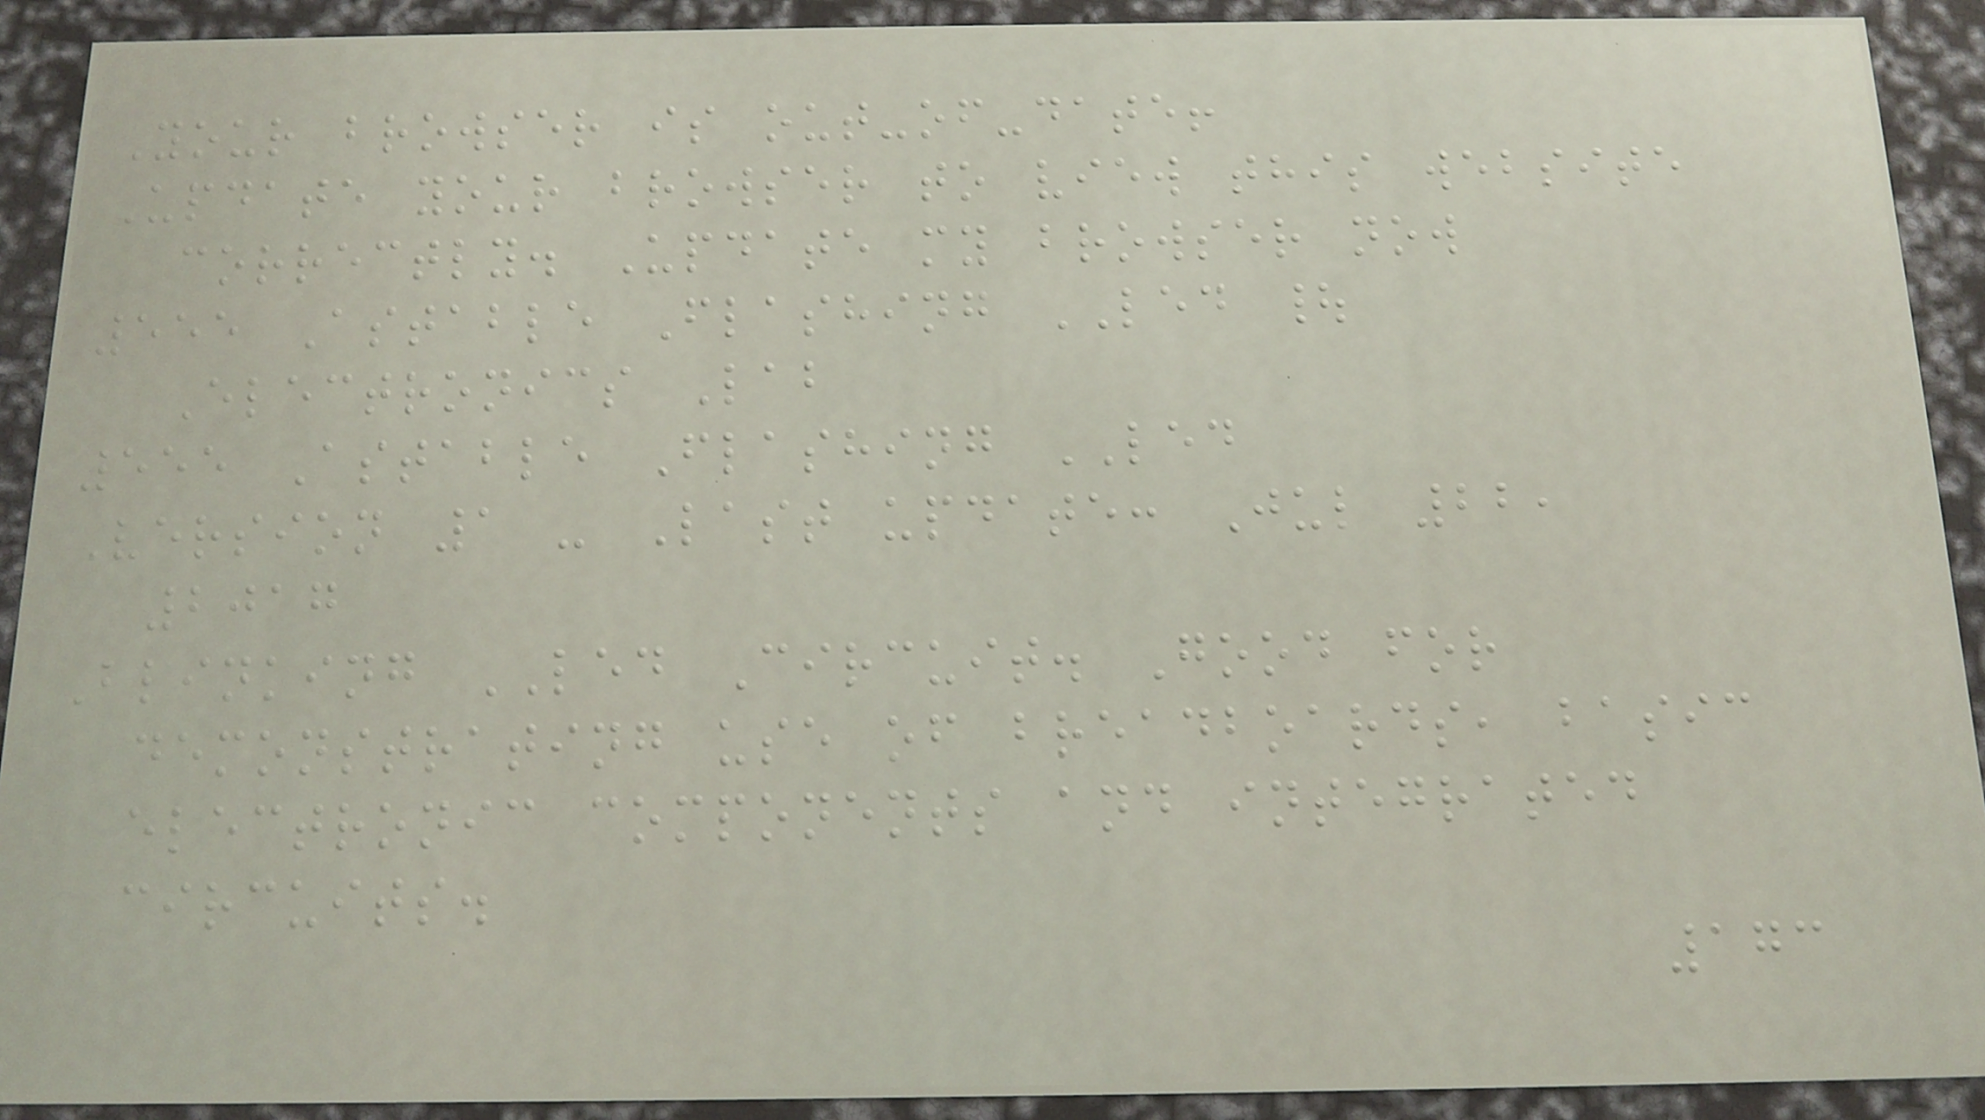Your browser is out-of-date!
Update your browser to view this website
correctly. Update my browser now
555 Astable Flashing LED |
Electronics Lab
555 Astable Flashing LED
Version 1 - Last update: Jul 22,
2017
Blinking LED Circuit. Good for
demonstrating use of breadboards, basic
electronic components and integrated
circuits.
173
